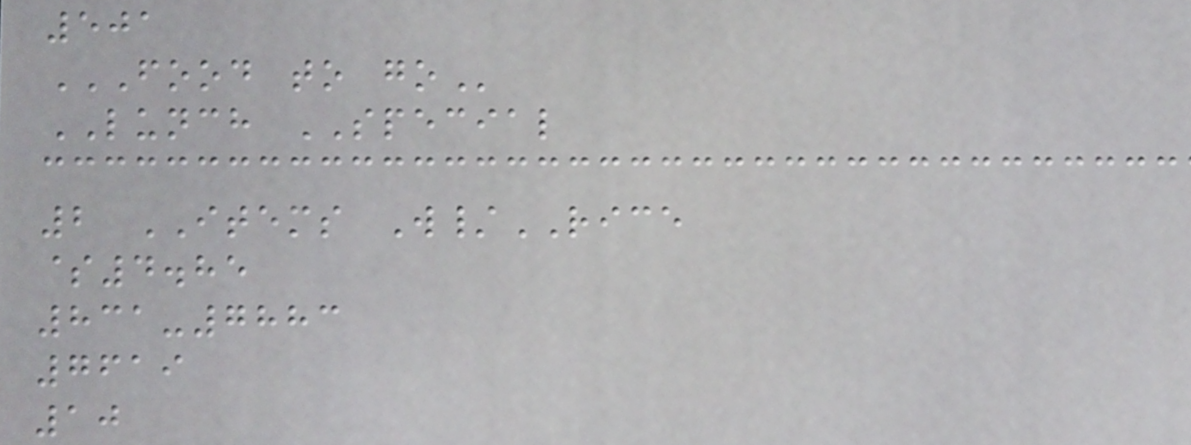501
FOOD TO GO
LUNCH SPECIAL
2 ITEMS W/RICE
$4.85
831-7883
7619
10
